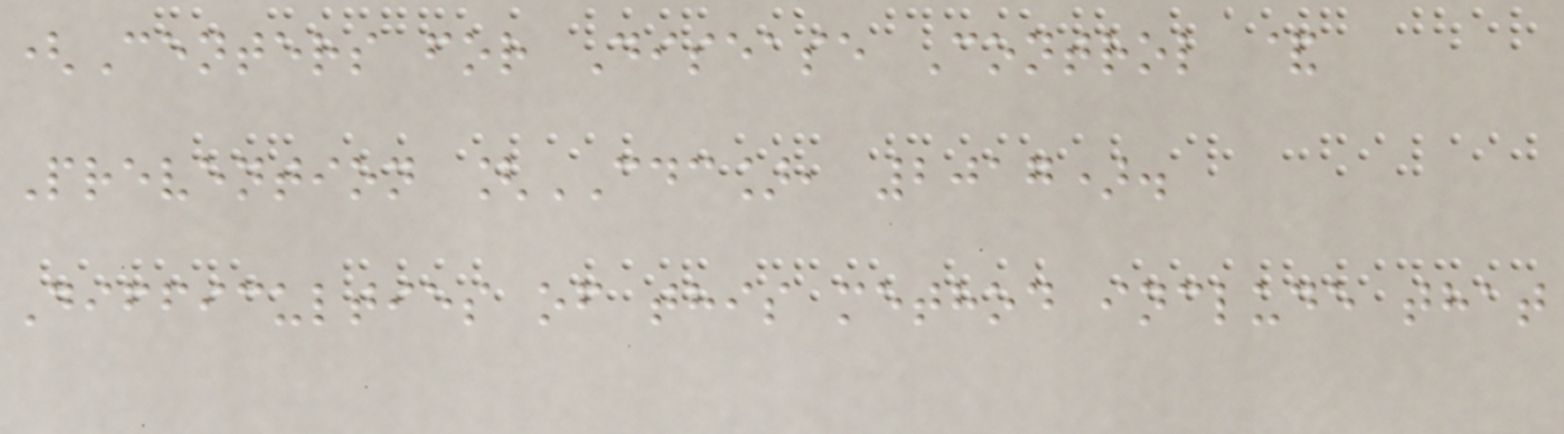(Centers for Disease Control &
Prevention [CDC], 2017).
Difficulties of this method include that
